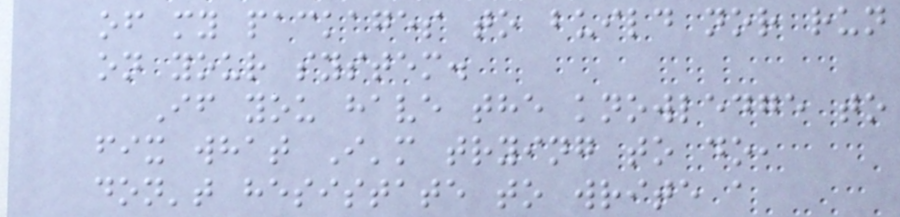of my packages to build nor run
on your system.
If you have the knowledge to
fix what I'm trying to do,
don't hesistate to write a
